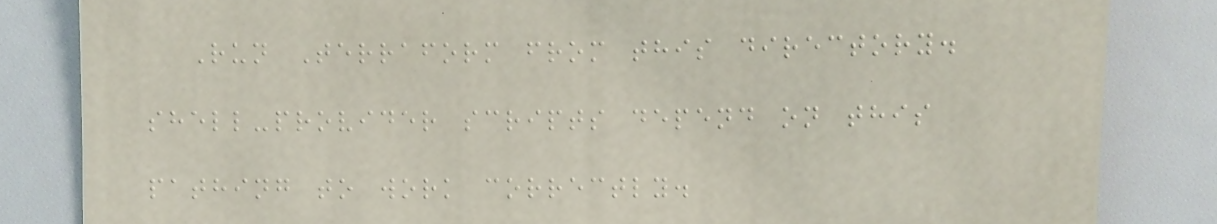Run Terraform from this directory.
shell-provider scripts depend on this
pathing to work correctly.
